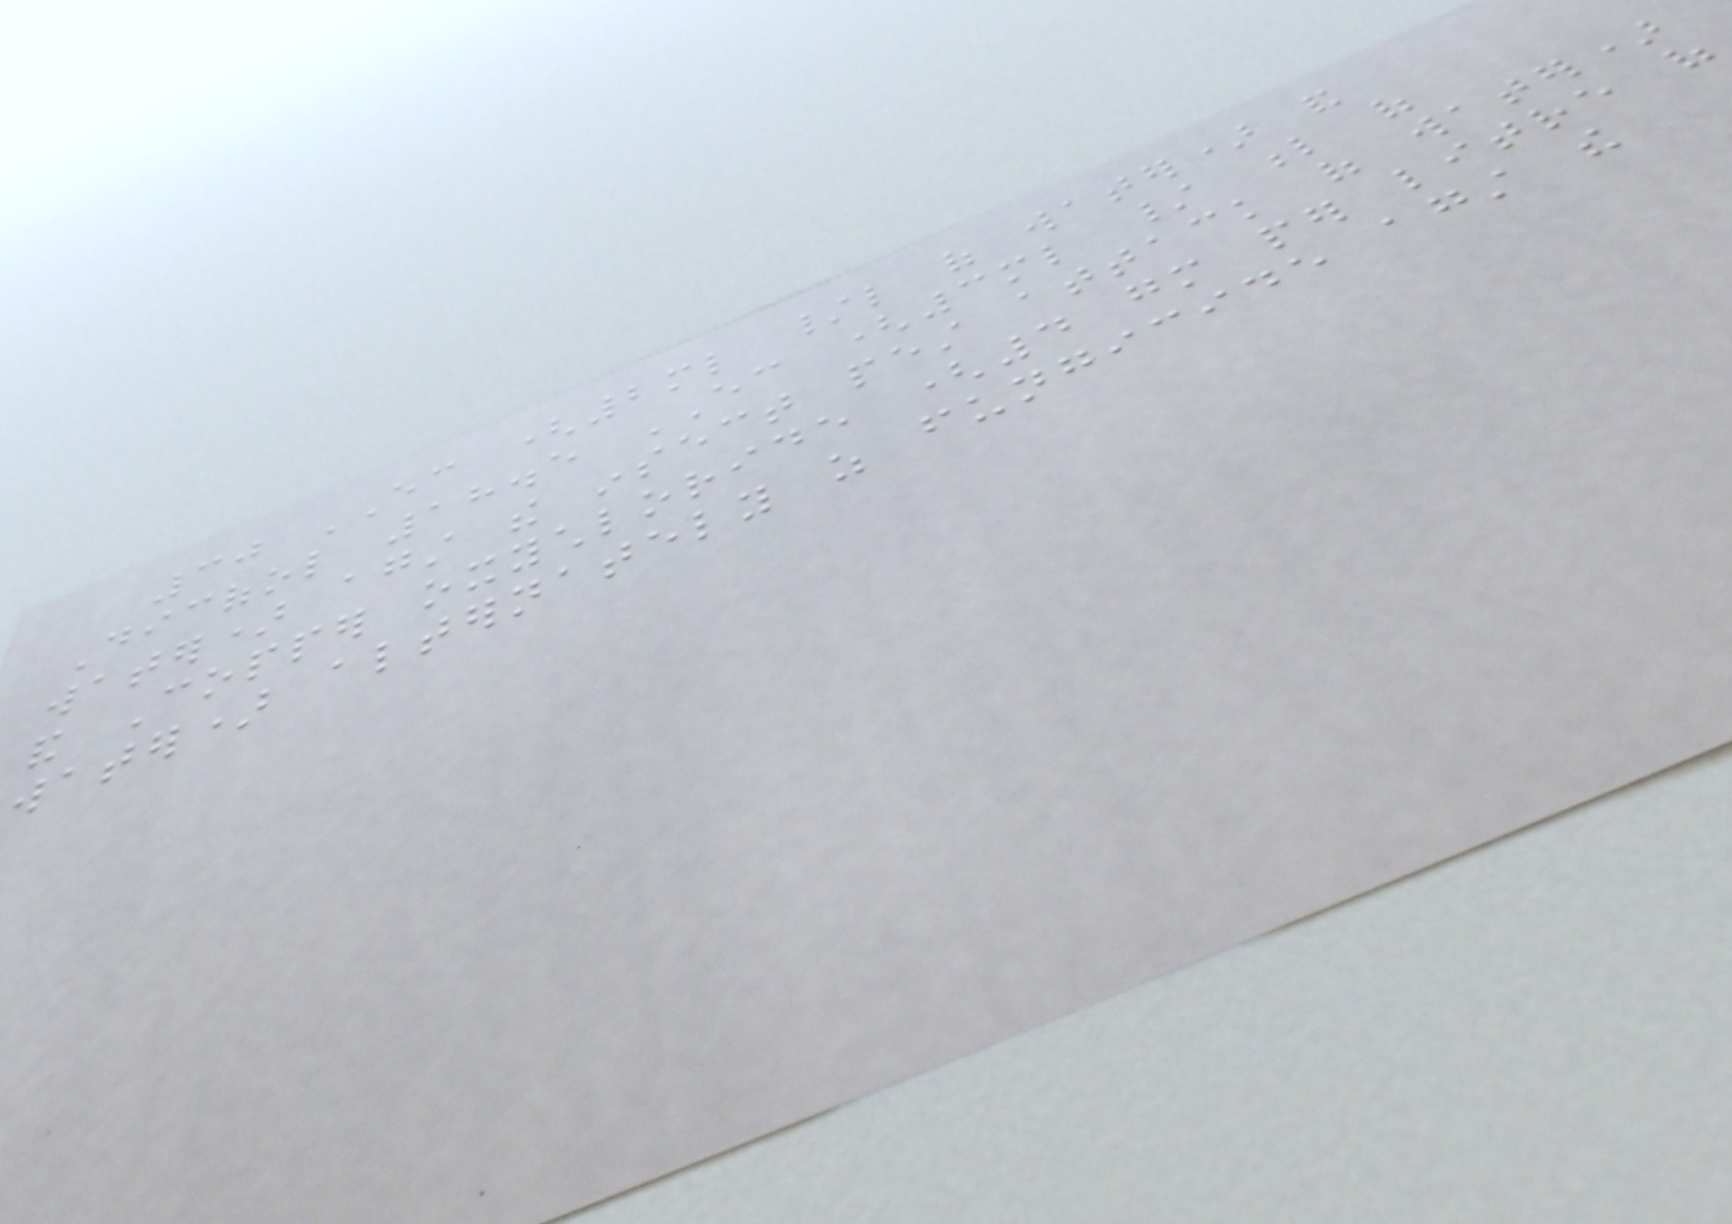30 EC (2ml /l of water) and
Dicofol 18.5 EC (3ml / l of
water) against the insect pest attack of water)
and Copper oxychloride (4 gm per litre of
water) alternately as fungicide against the
